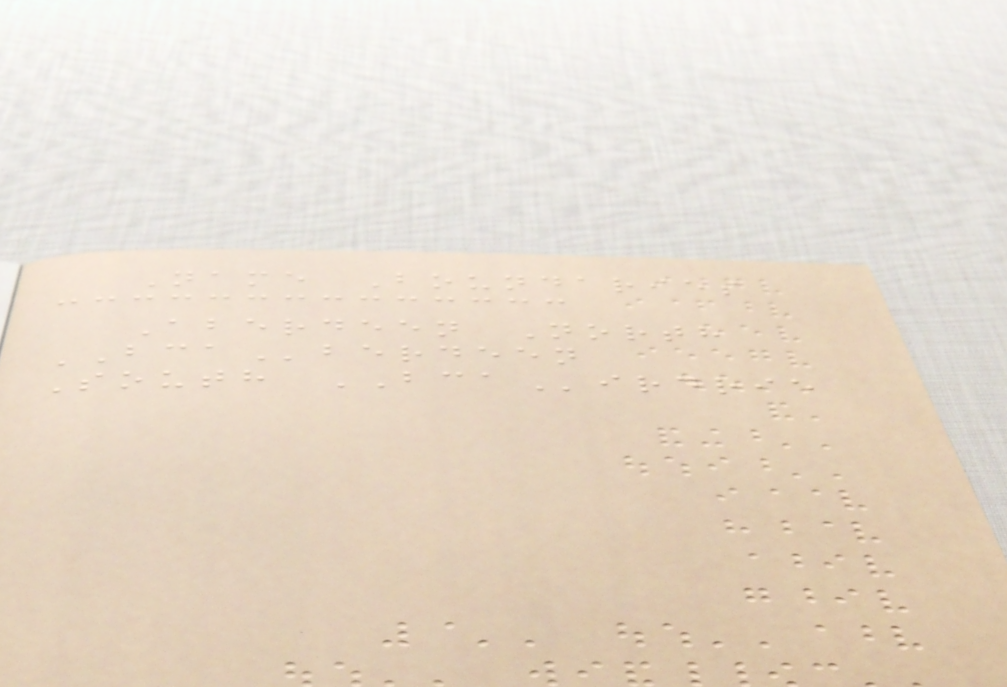Name Boundaries
Aberdeen North
BCAberdeen
South BCAirdrie
